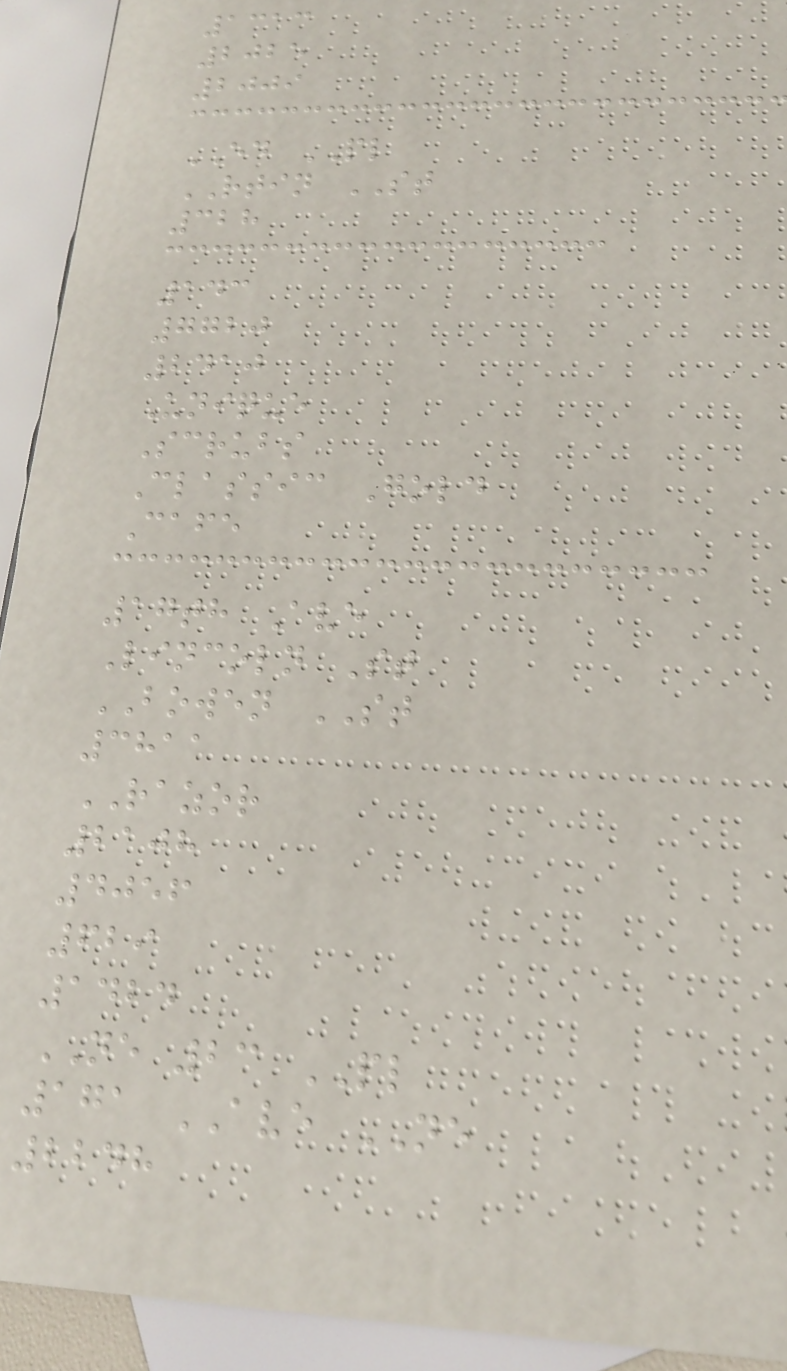1313
2025
2009
ED PL
RTIN ST
328
143
7720
2410
Unique
Scrubs
Classic Gold
Cafe
17th Ave
Lincoln St
BOWEN ST
3811
RAZOR
2108
4056
629
1424
NE 23 PL
171 AVE NE
2248
